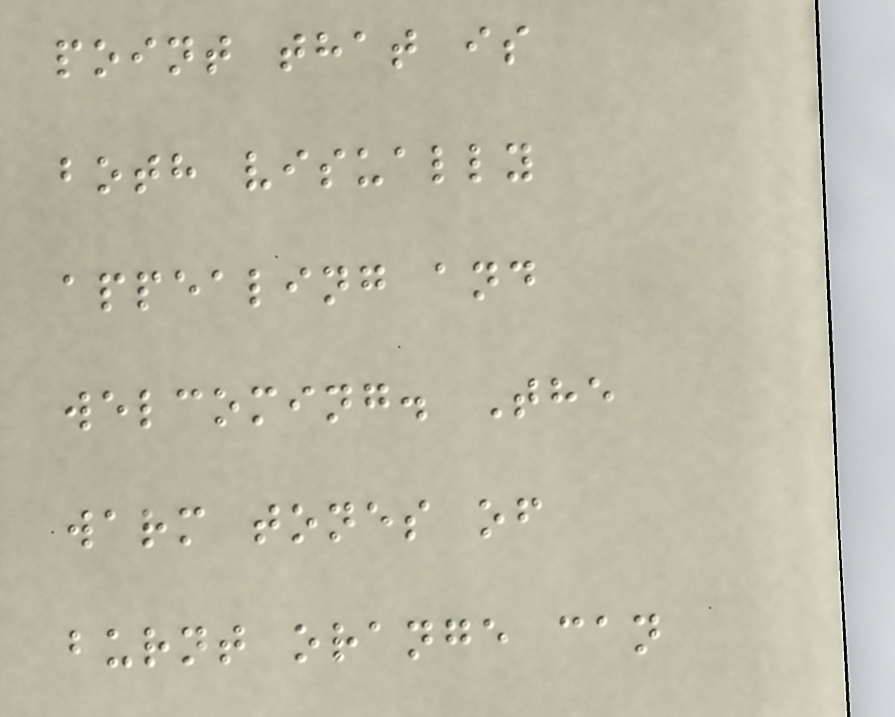point that is
both visually
appealing and
welcoming. The
warm tones of
burnt orange can
